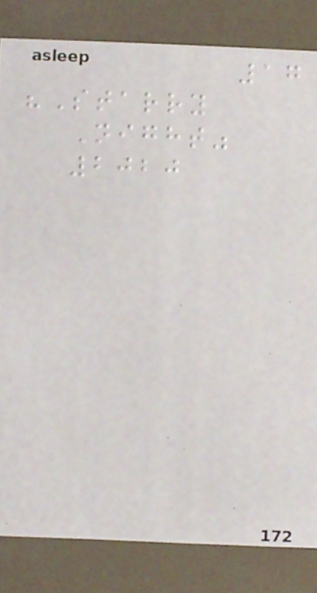17
"Starry
Night"
2020
